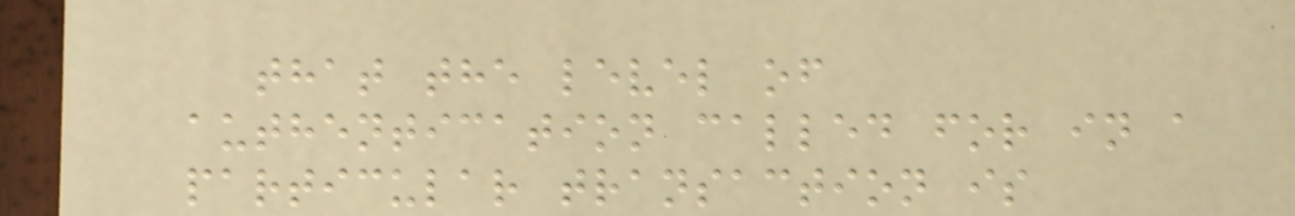that the level of
authentication called for in a
particular transaction is
